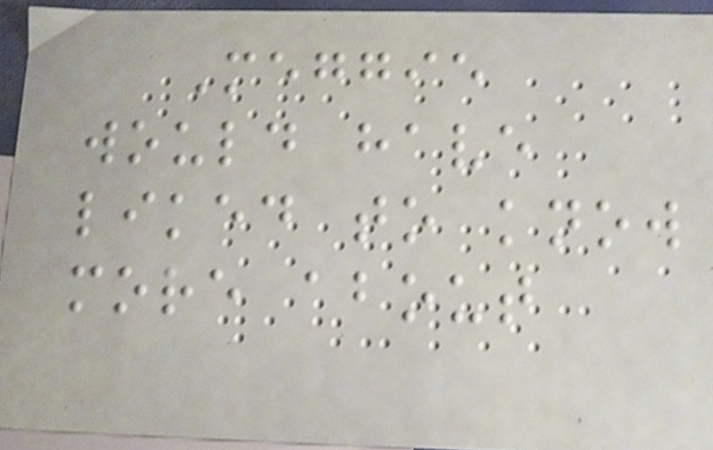Meggie
would have
liked to know
more about
